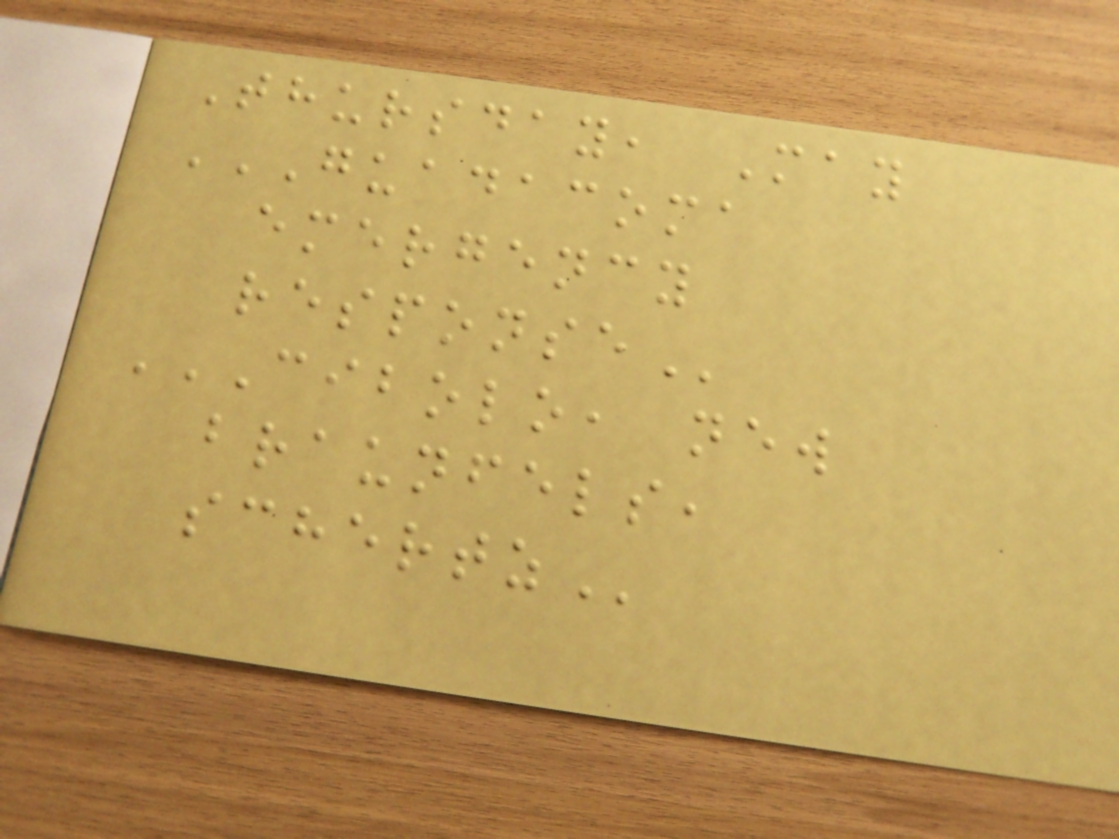Thursday, May
GUADACOMA
EMERGENCY
RESPONSE
CIBOLO, NEW
BRAUNFELS,
SCHERTZ
